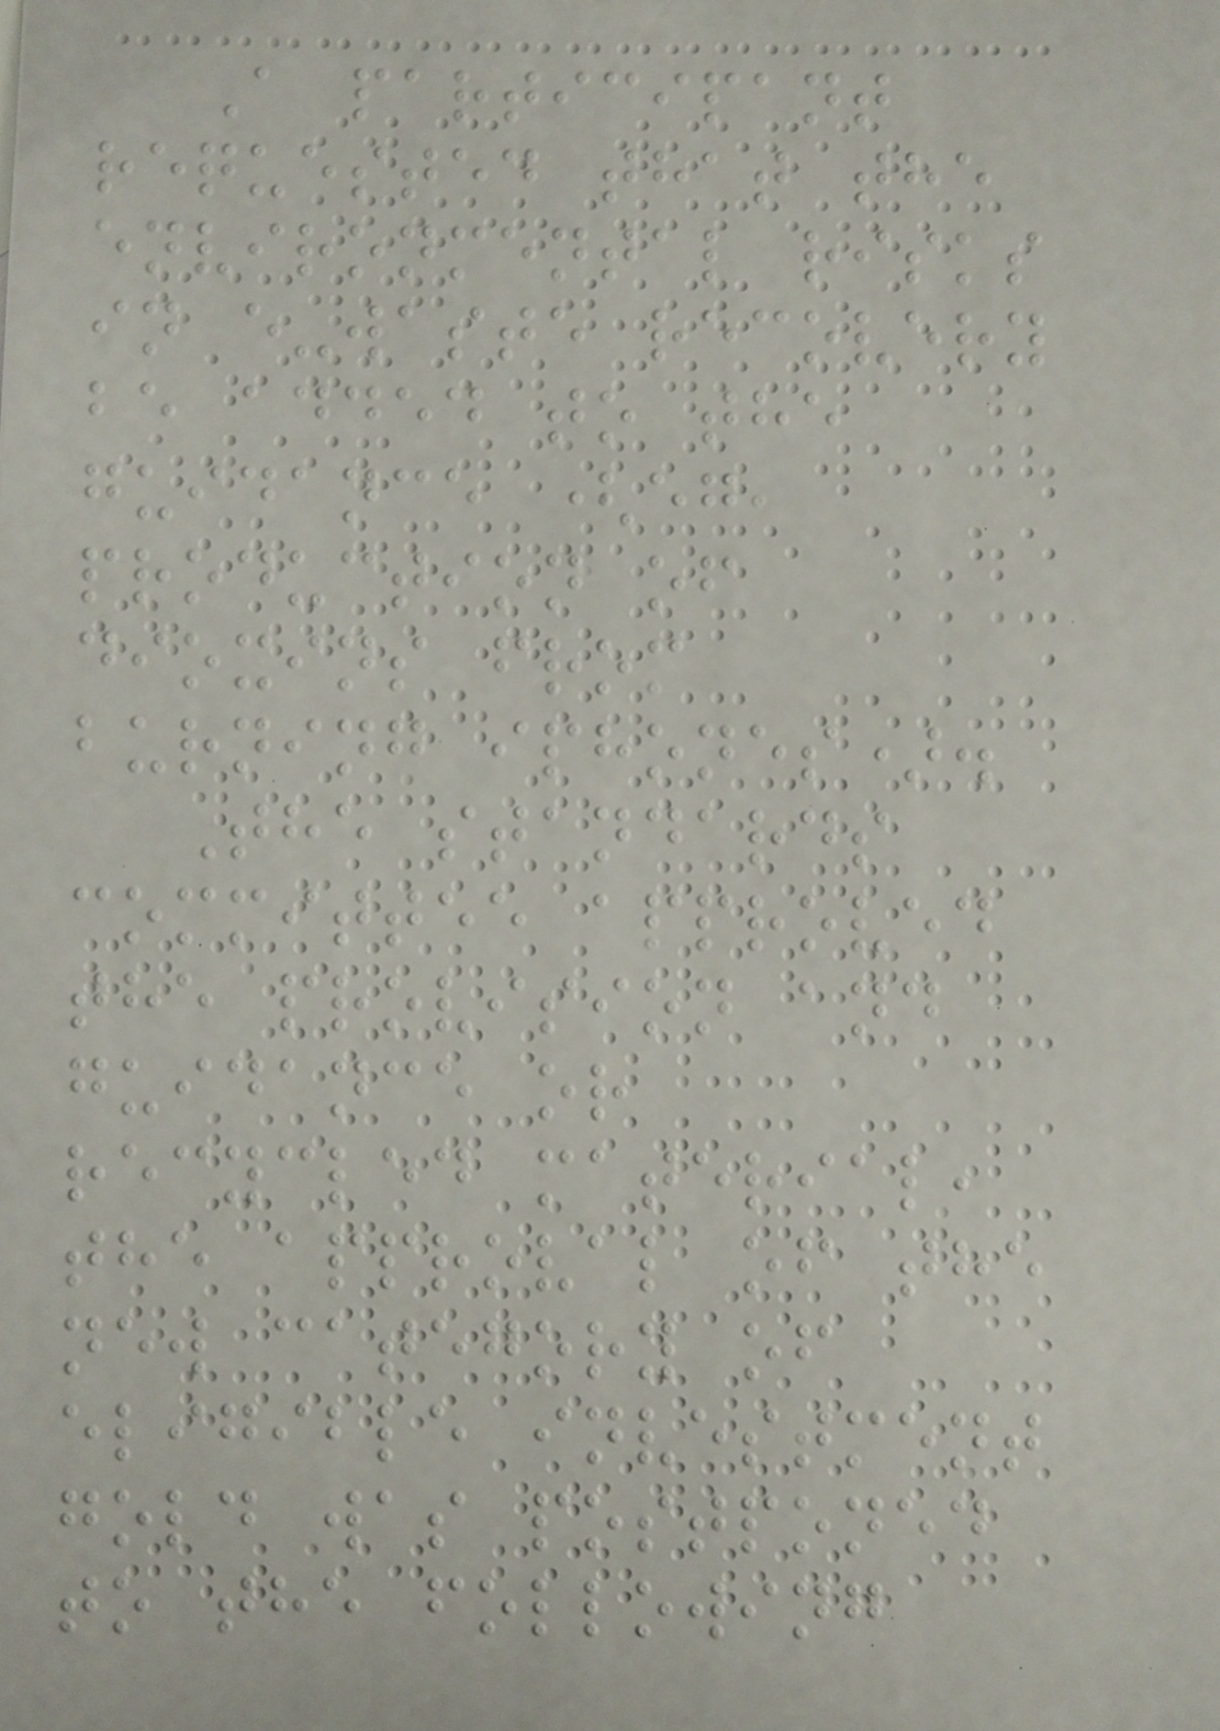A participant
requested that the
environmental risks
in e-waste recovery
be added to the
guidance (eg,
production of
dioxins from
burning iphones).
The standards
committee approved
the provision and
guidance or
recycled material,
the approval of the
new category of
eligible investment
gold was postponed
to the following
